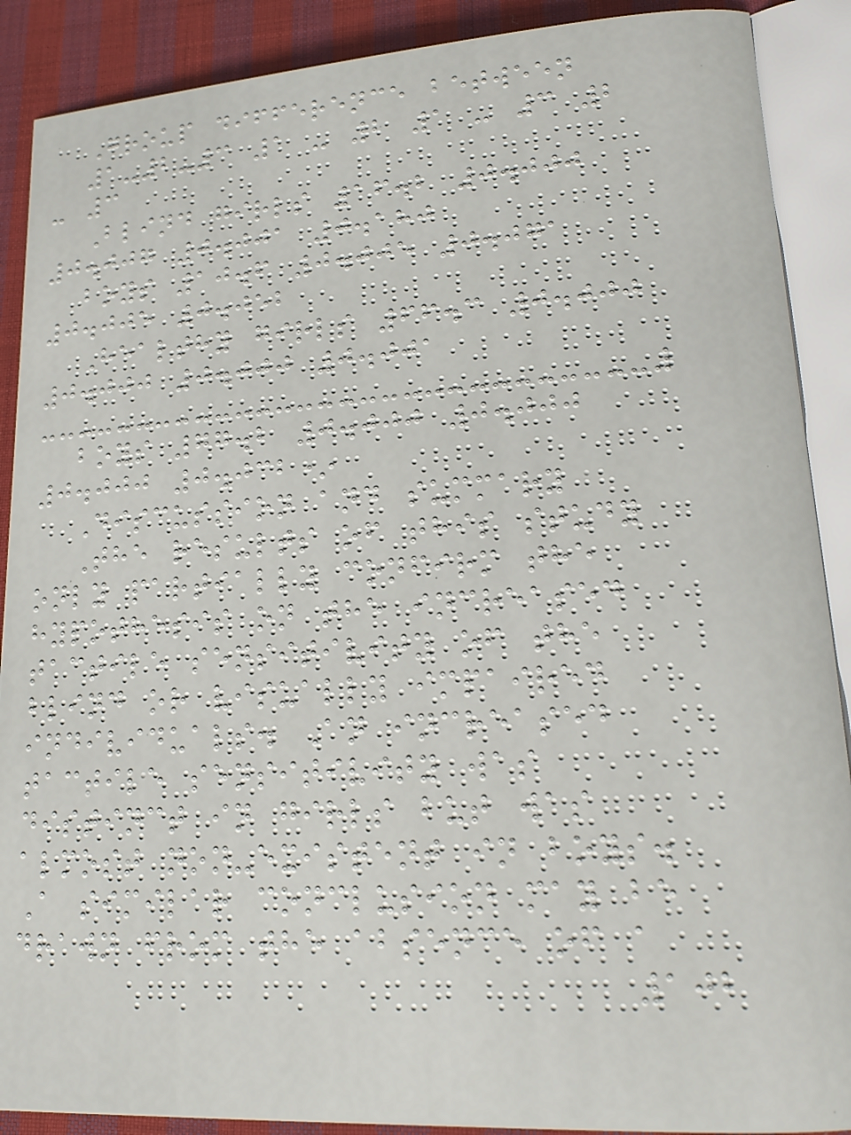Group difference between
1-2-3 1 - 2 1 - 3 2
- 3
Blind girls 16.2 0.000
0.007 0.001 0.180
boys 10.6 0.005 0.071
0.005 0.052
Healthy girls 66.3 0.000
0.000 0.000 0.001
boys 77.2 0.000 0.000
0.000 0.032*
Discussion and summary
The results of this study
only partially confirm the
hypothesis on the increased
tactile sensitivity of the
blind or visually impaired
individuals. An increased
tactile sensitivity was
distinct in girls but was
almost non-existent in boys.
A similar conclusion may be
drawn from the absence of a
102
